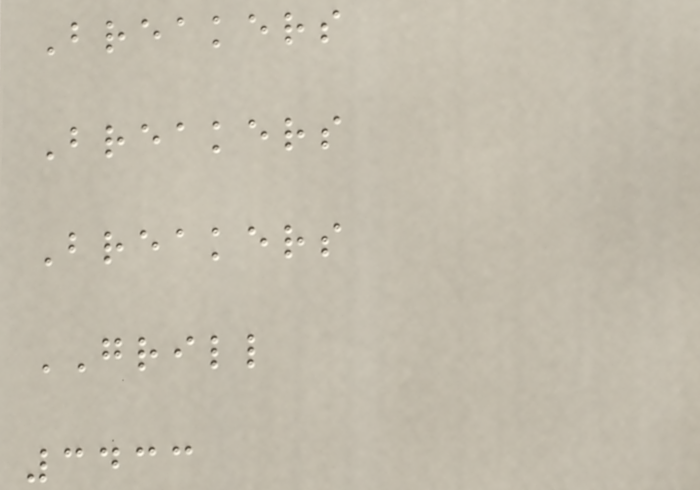Breakers
Breakers
Breakers
GRILL
3433
